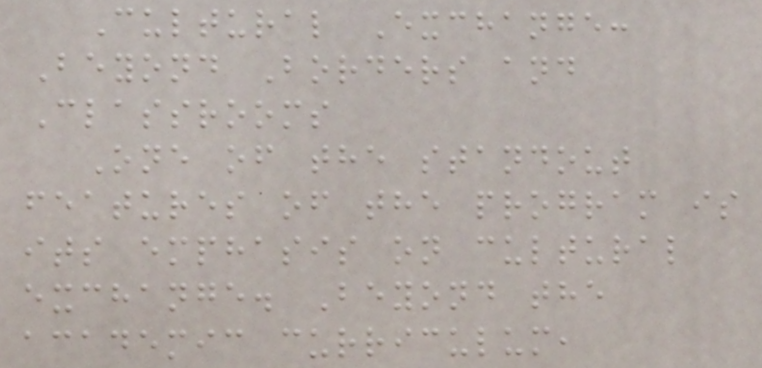Cultural Exchange:
Beyond Borders and
Classrooms
One of the standout
features of the program is
its emphasis on cultural
exchange. Beyond the
academic curriculum,
